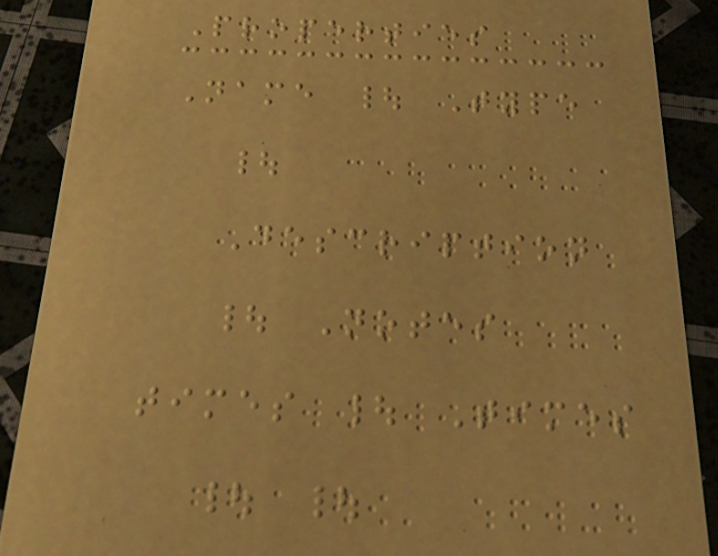Properties
Name | Type
|
Description
| Notes
times | Times
| |
